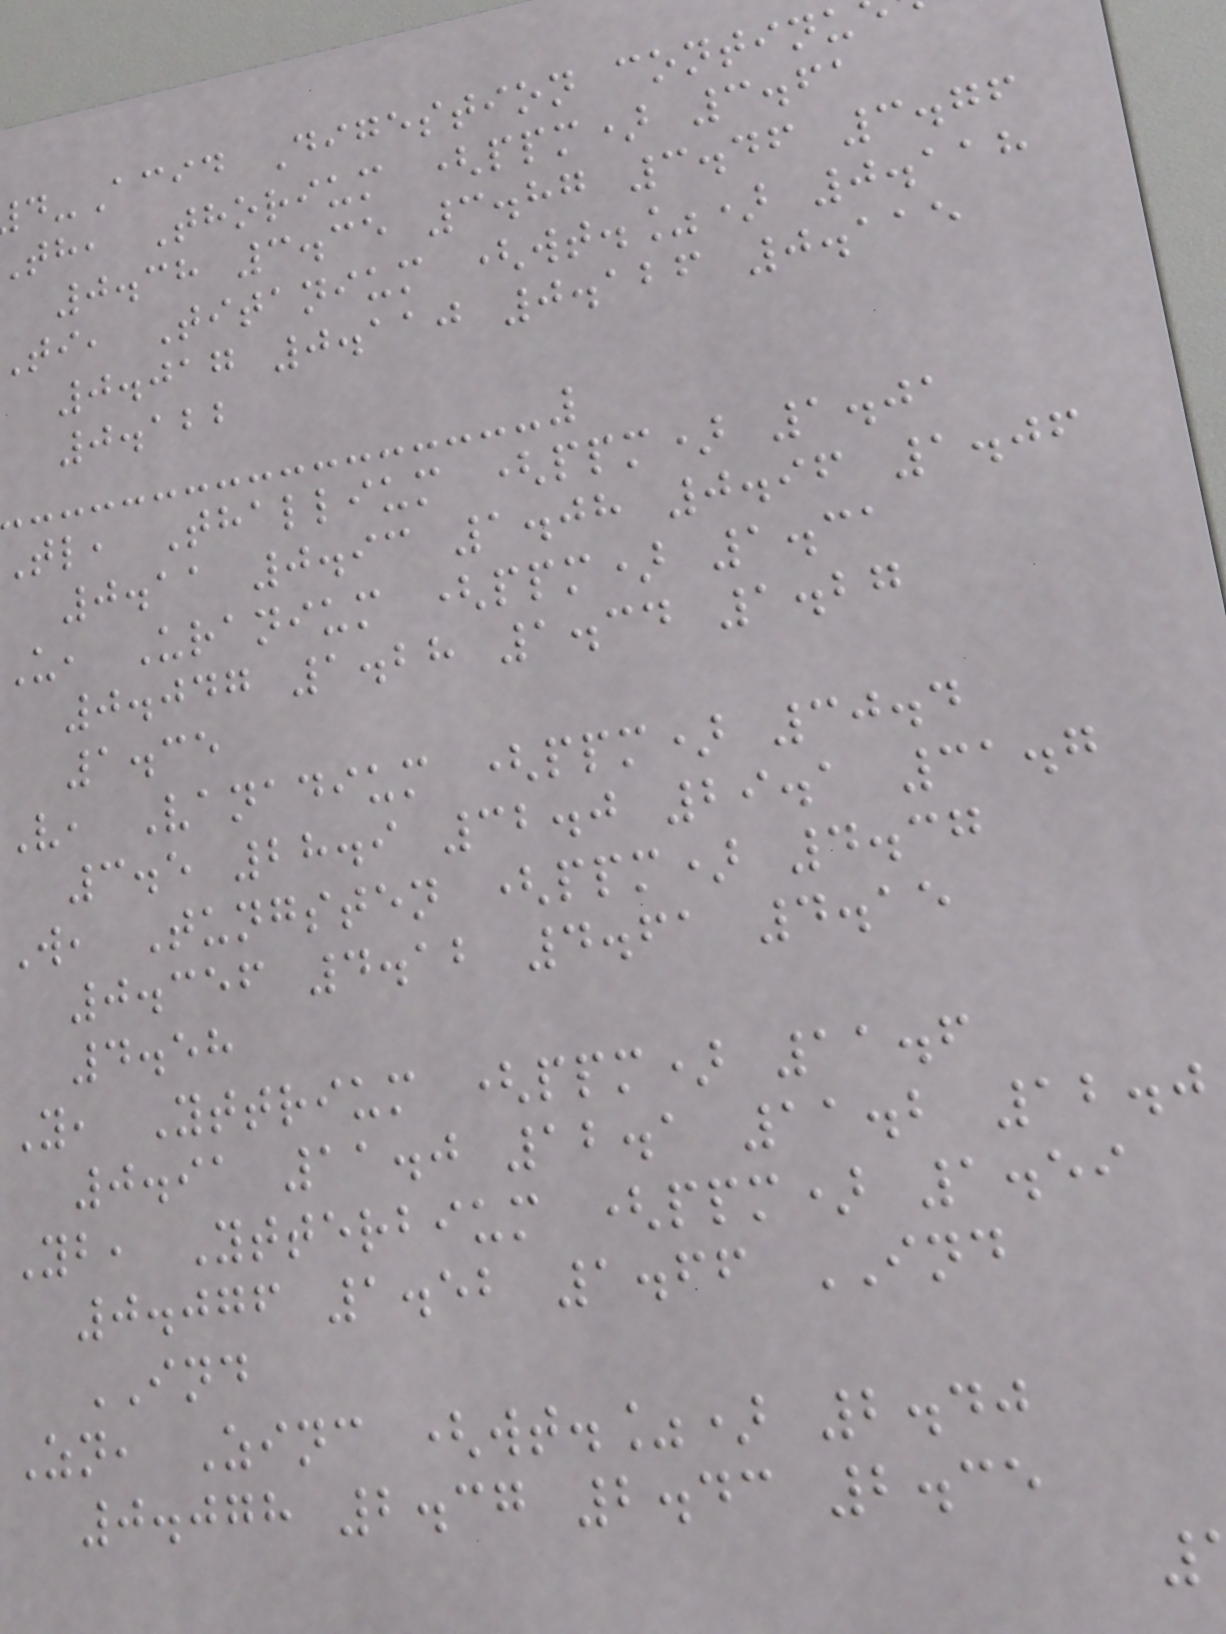-Acid Digestion continu
th, Thorium (ppm) 3.61
0.38 3.35 3.87 3.46 3.76
ti, Titanium (wt.%) 0.118
0.017 0.110 0.126 0.115
0.122
tl, Thallium (ppm) 1.01
0.11 0.93 1.08 0.96 1.06
U, Uranium (ppm) 1.31
0.047 1.28 1.34 1.27
1.35
V, Vanadium (ppm) 30.4
3.5 28.9 32.0 29.1 31.7
W, Tungsten (ppm) 4.37
0.356 4.12 4.61 4.15
4.58
Y, Yttrium (ppm) 11.6
0.91 11.0 12.1 11.2 12.0
Yb, Ytterbium (ppm) 1.59
0.076 1.52 1.66 IND
IND
Zn, Zinc (wt.%) 2.40
0.078 2.37 2.43 2.35
